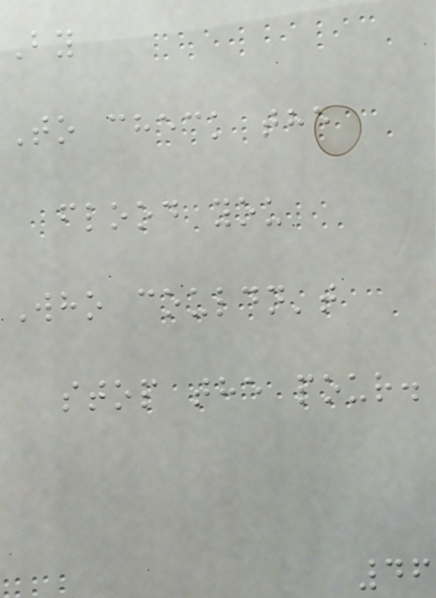By
To check the
flood you
Who couldn't
stop the pour.
46
